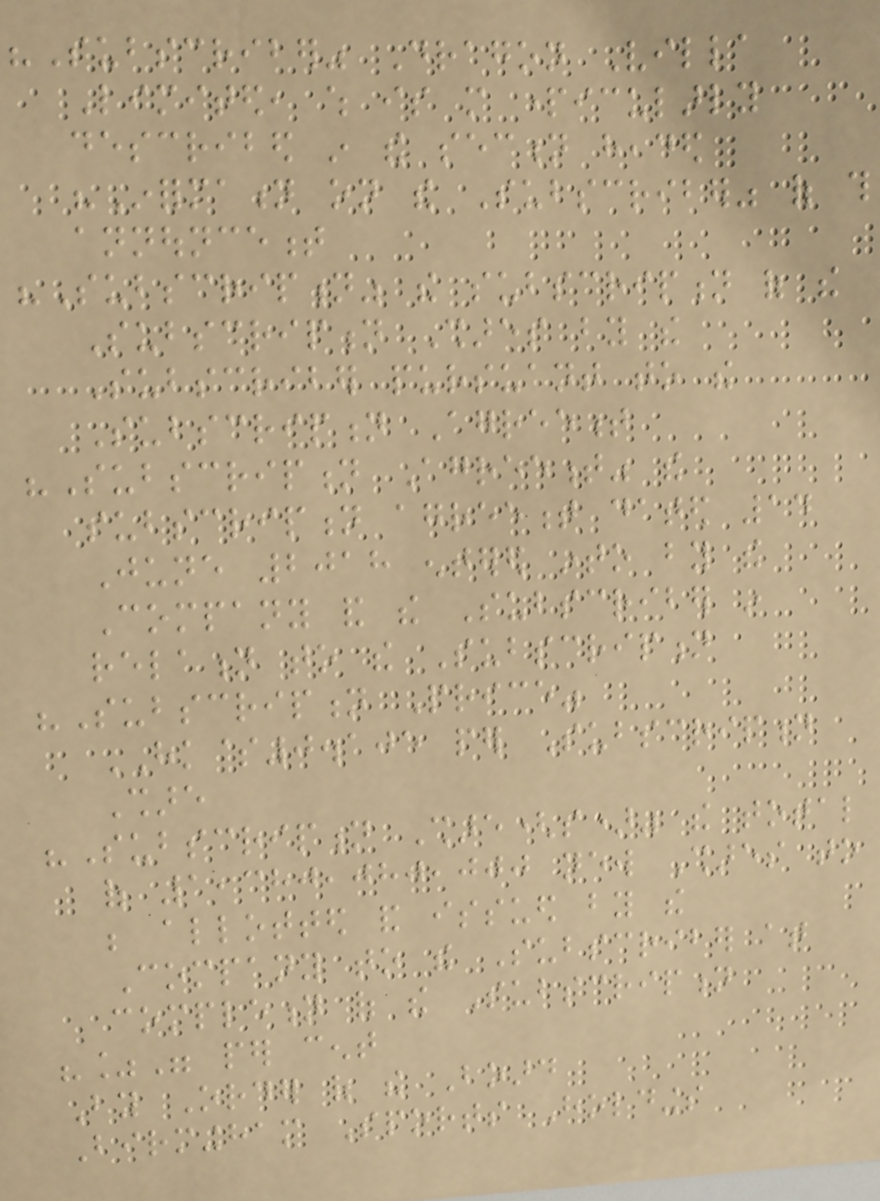"Subscriber" Dragon Villa
Limited, which is more particularly
described in the section headed
"Information on the Subscriber" of this
announcement
"Subscription" the subscription of the
Subscription Shares by the
Subscriber pursuant to the
Subscription Agreement
"Subscription Agreement" the
subscription agreement dated 14
June 2018 entered into by the
Company and the Subscriber in
relation to the Subscription
"Subscription Price"
HK$0.105 per Subscription
Share
"Subscription Share(s)" the total
of 1,380,080,000 new Shares to
be allotted and issued by the
Company to the Subscriber at
completion of the Subscription
"%" per cent
By Order of the Board
Birmingham Sports Holdings
